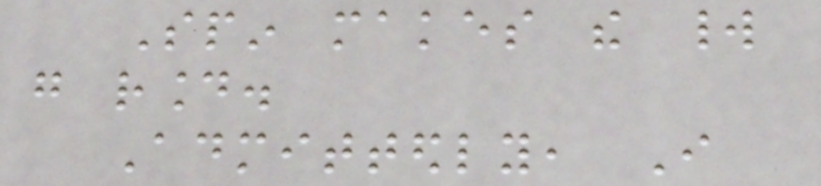Spin makes the world
go round.
Admittedly, I
